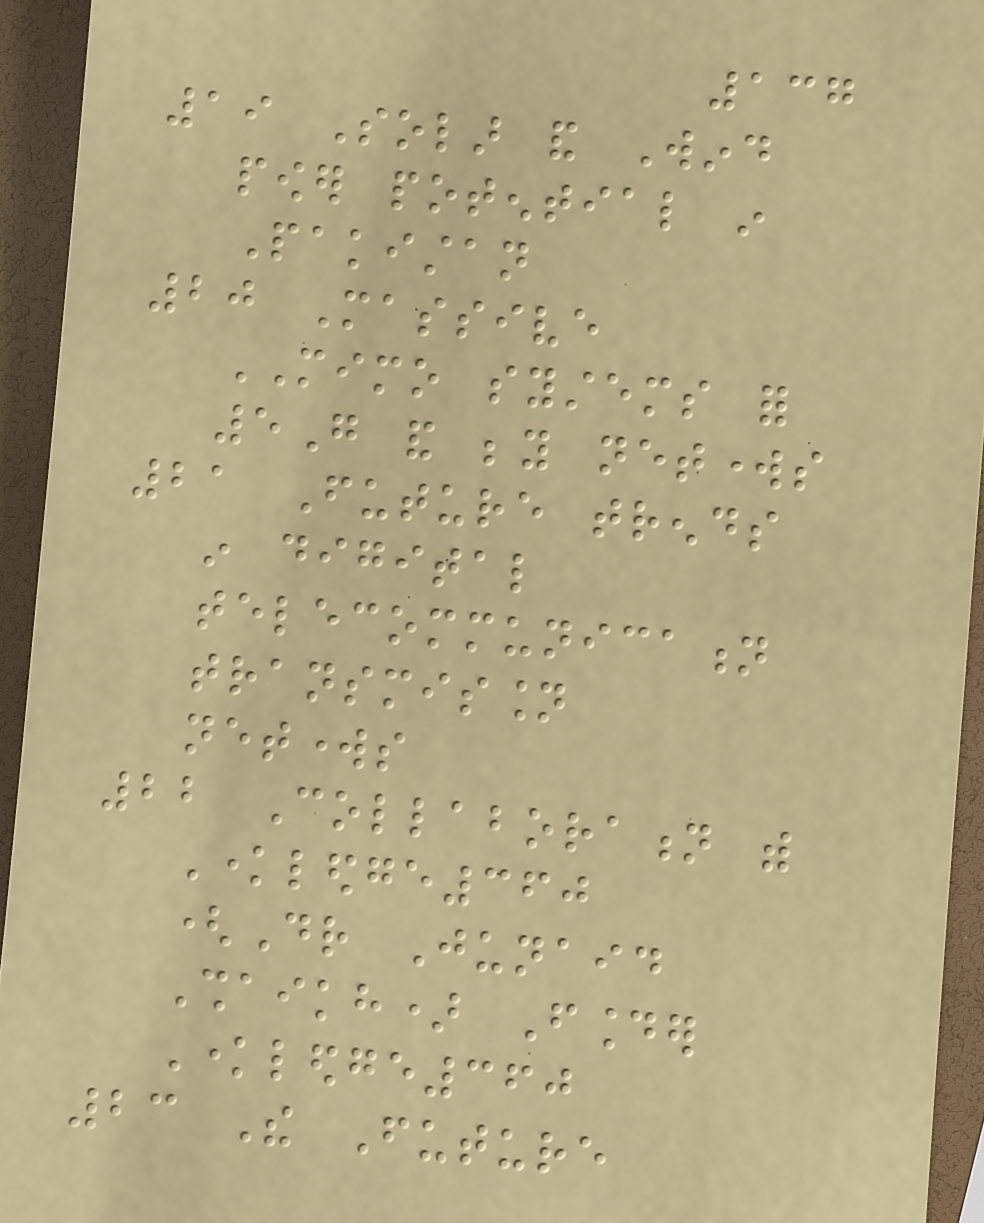137
19 Solar and Wind
power potential in
Pakistan
20 Massive
MIMO systems for
5G and beyond networks
21 Future trends
in digital
telecommunication
transmission
networks
22 Collaboration with
Knowledge360
(Dr Junaid
Shaikh) Founder
Knowledge360
23 The Future
